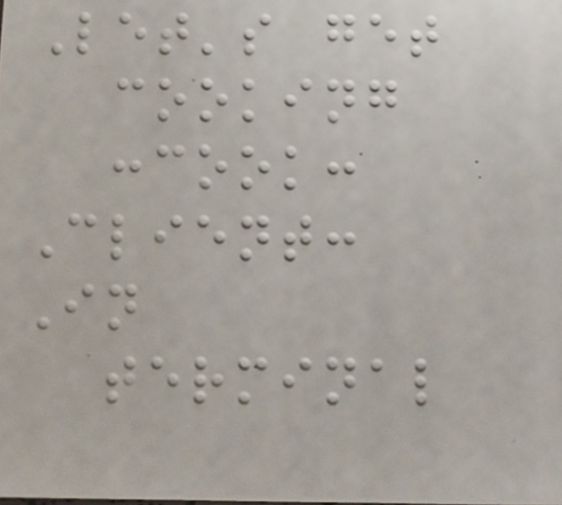Let's get
cooking
:cook:
Client:
In
terminal
